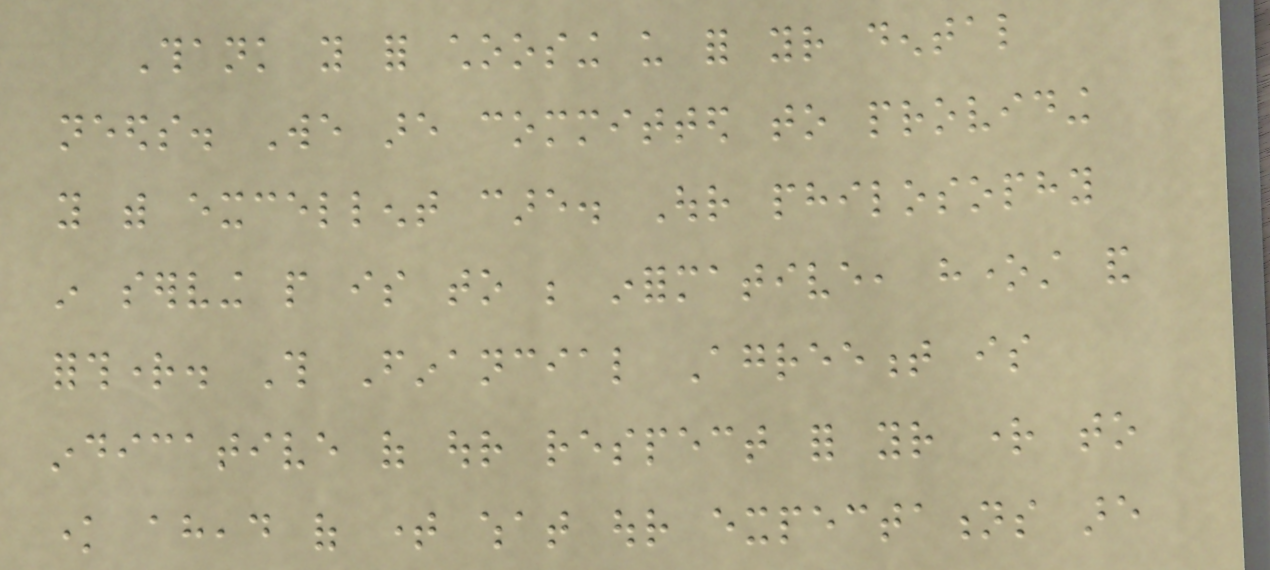Thank you for choosing us for your dental
needs. We are committed to providing
you with excellent care. Our philosophy
in serving people is to be informative, honest and
forthright. This Financial Agreement is
indicative of our respect for your right to
know ahead of time what our expectations are
